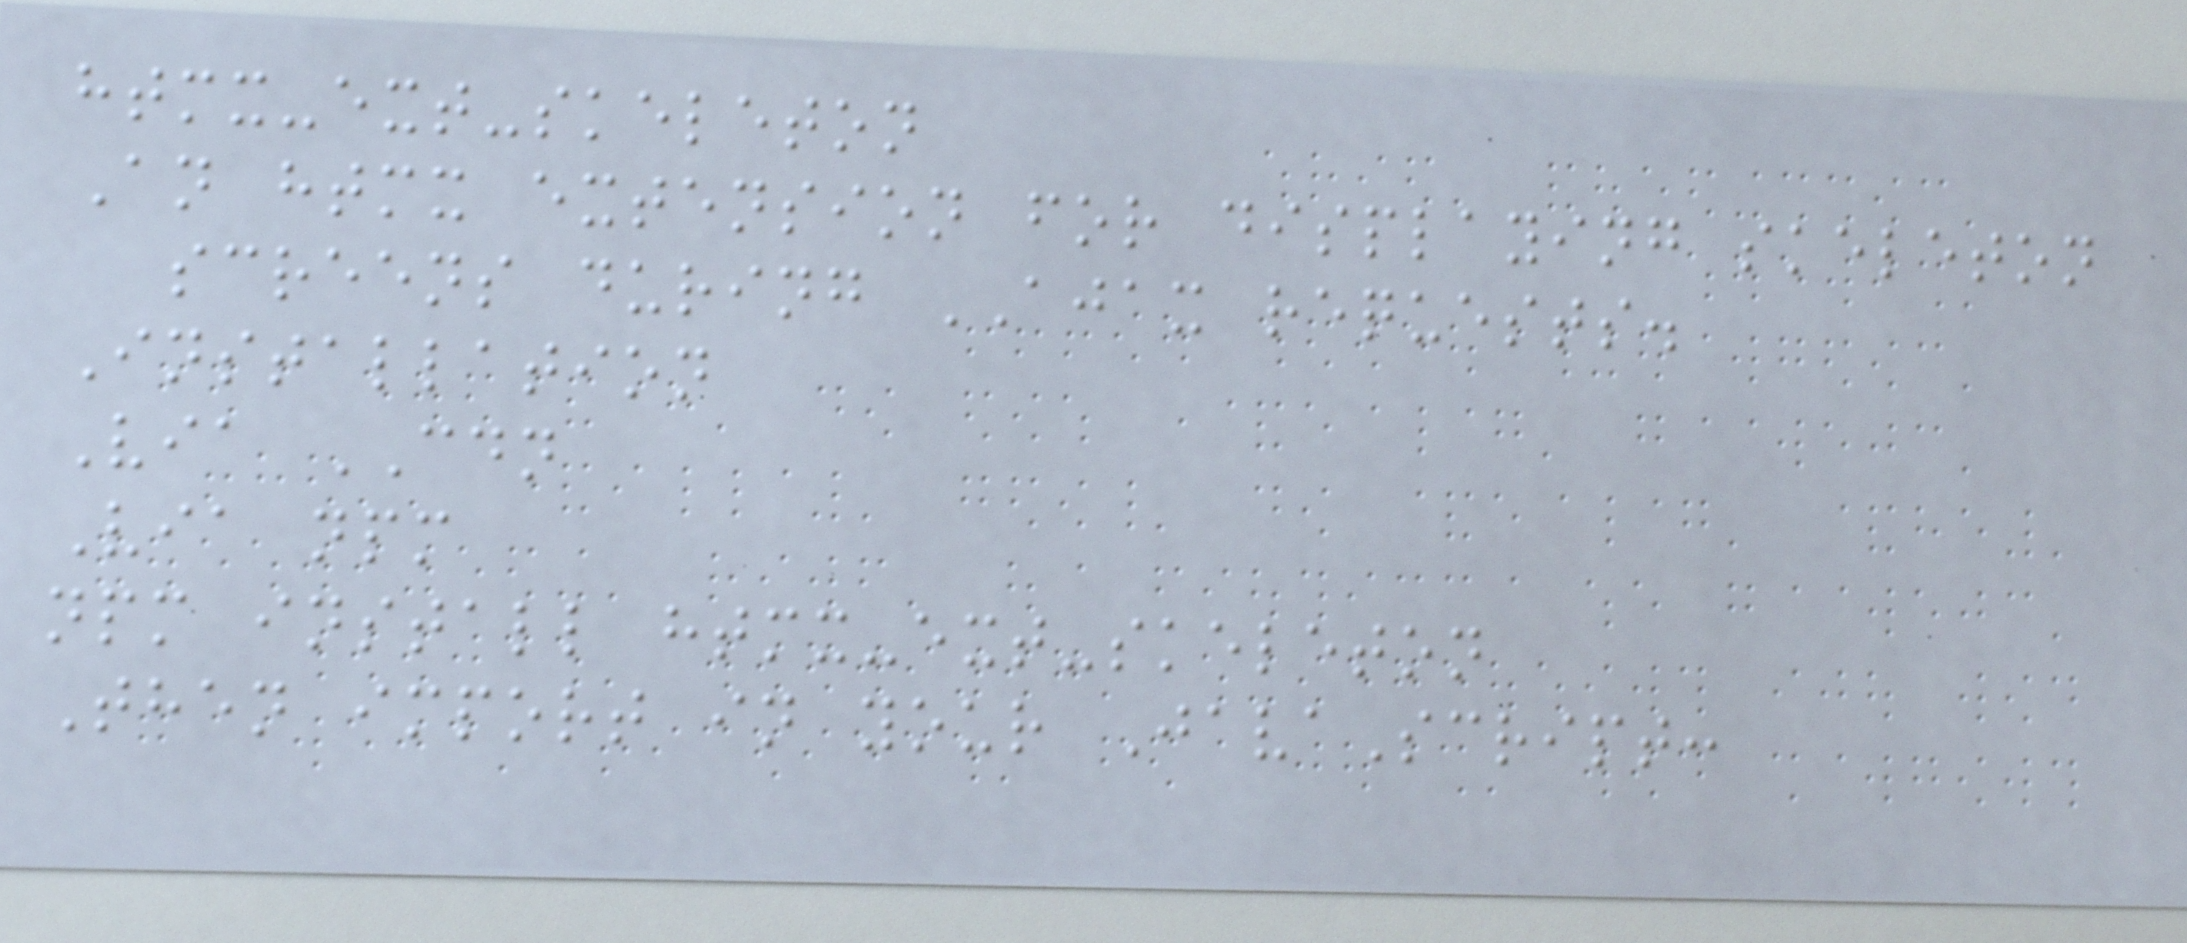htmx-ext-skeleton
An htmx extension for displaying skeleton
screens during AJAX requests.
Installation
Via CDN
Via npm
npm install htmx-ext-skeleton
Then import in your JavaScript:
